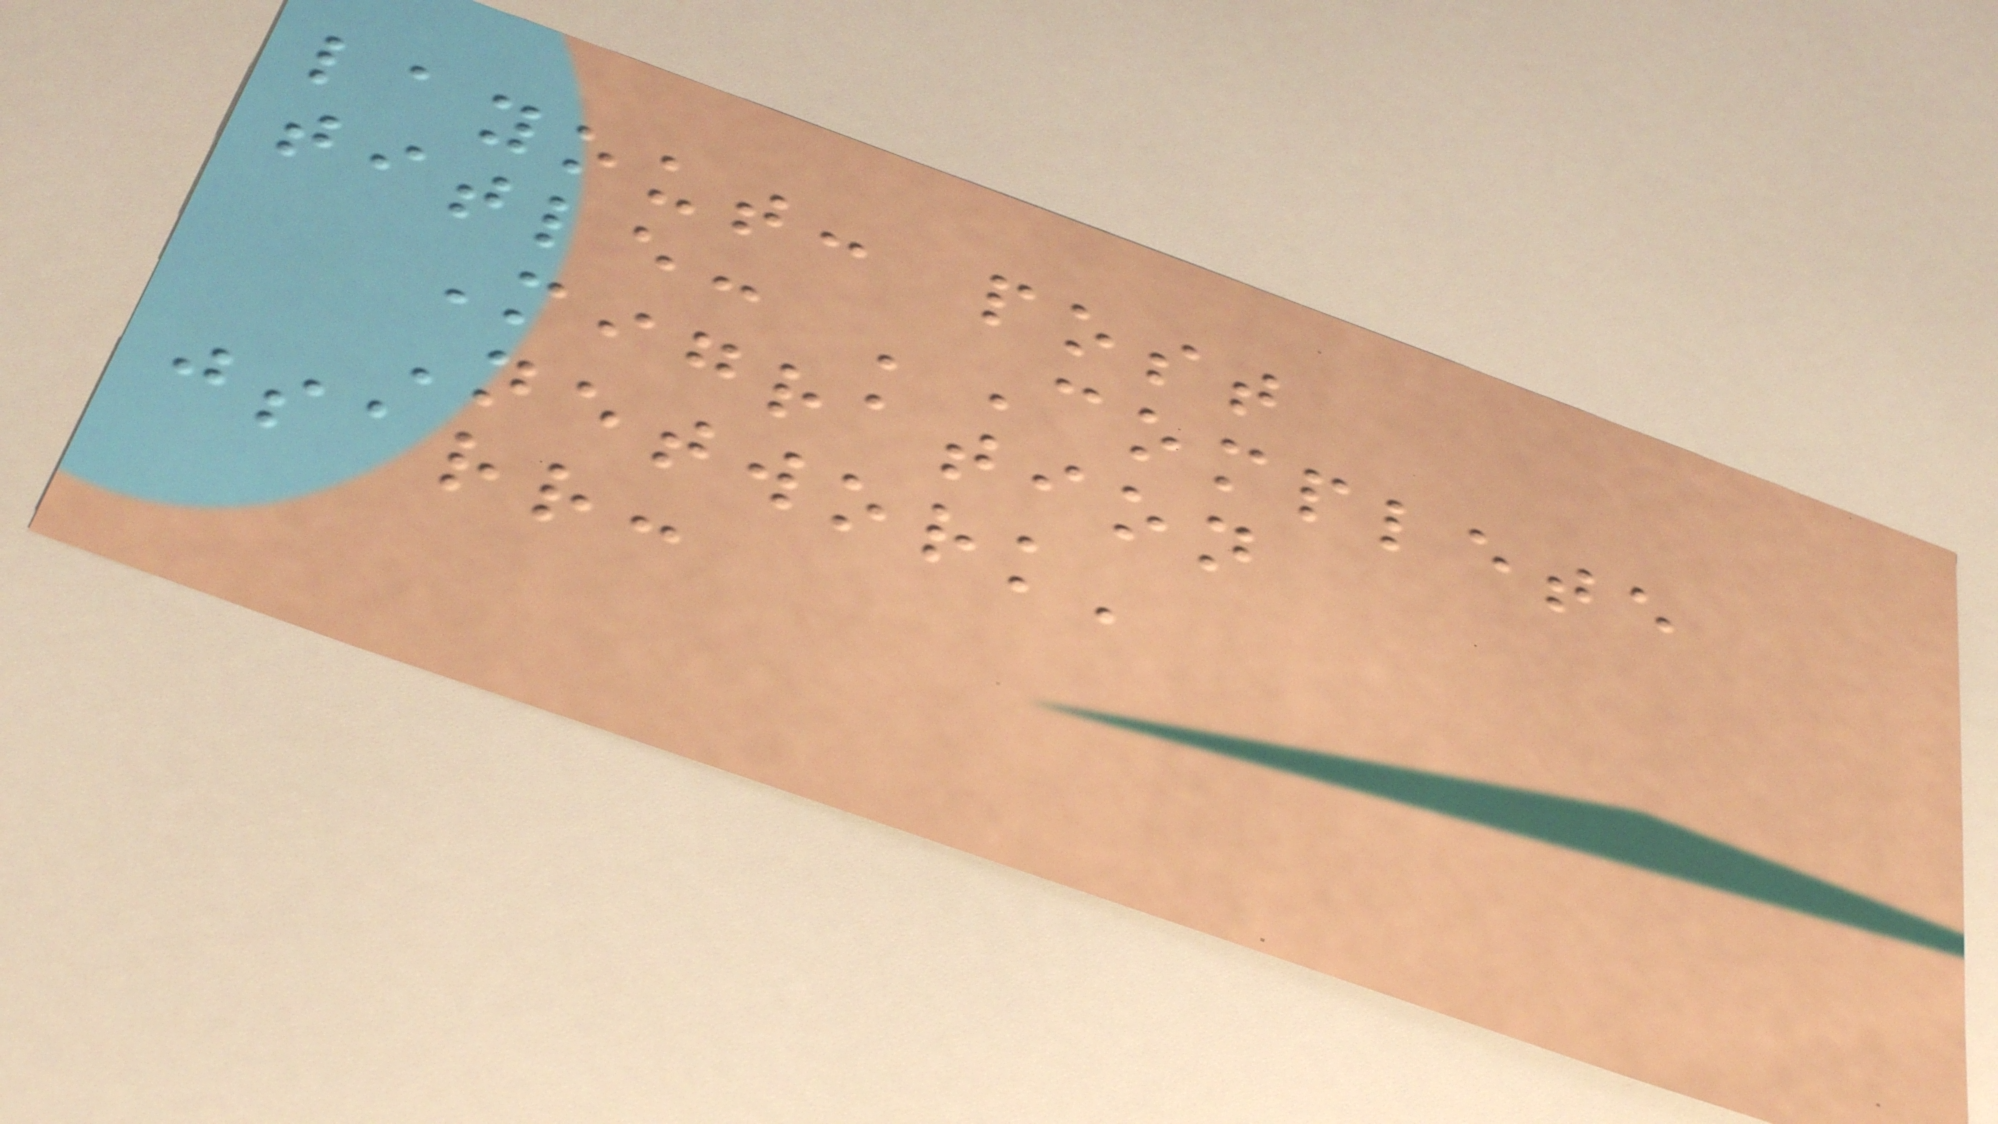layout: post
title: 'Complete
Migration
Network'
jsarr:
